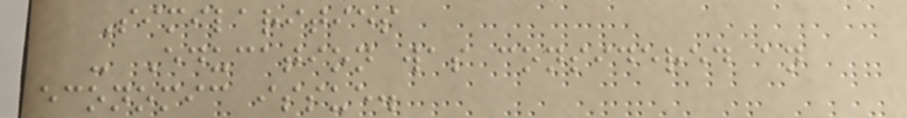Similarities
- Education was considered an
economic issue.
